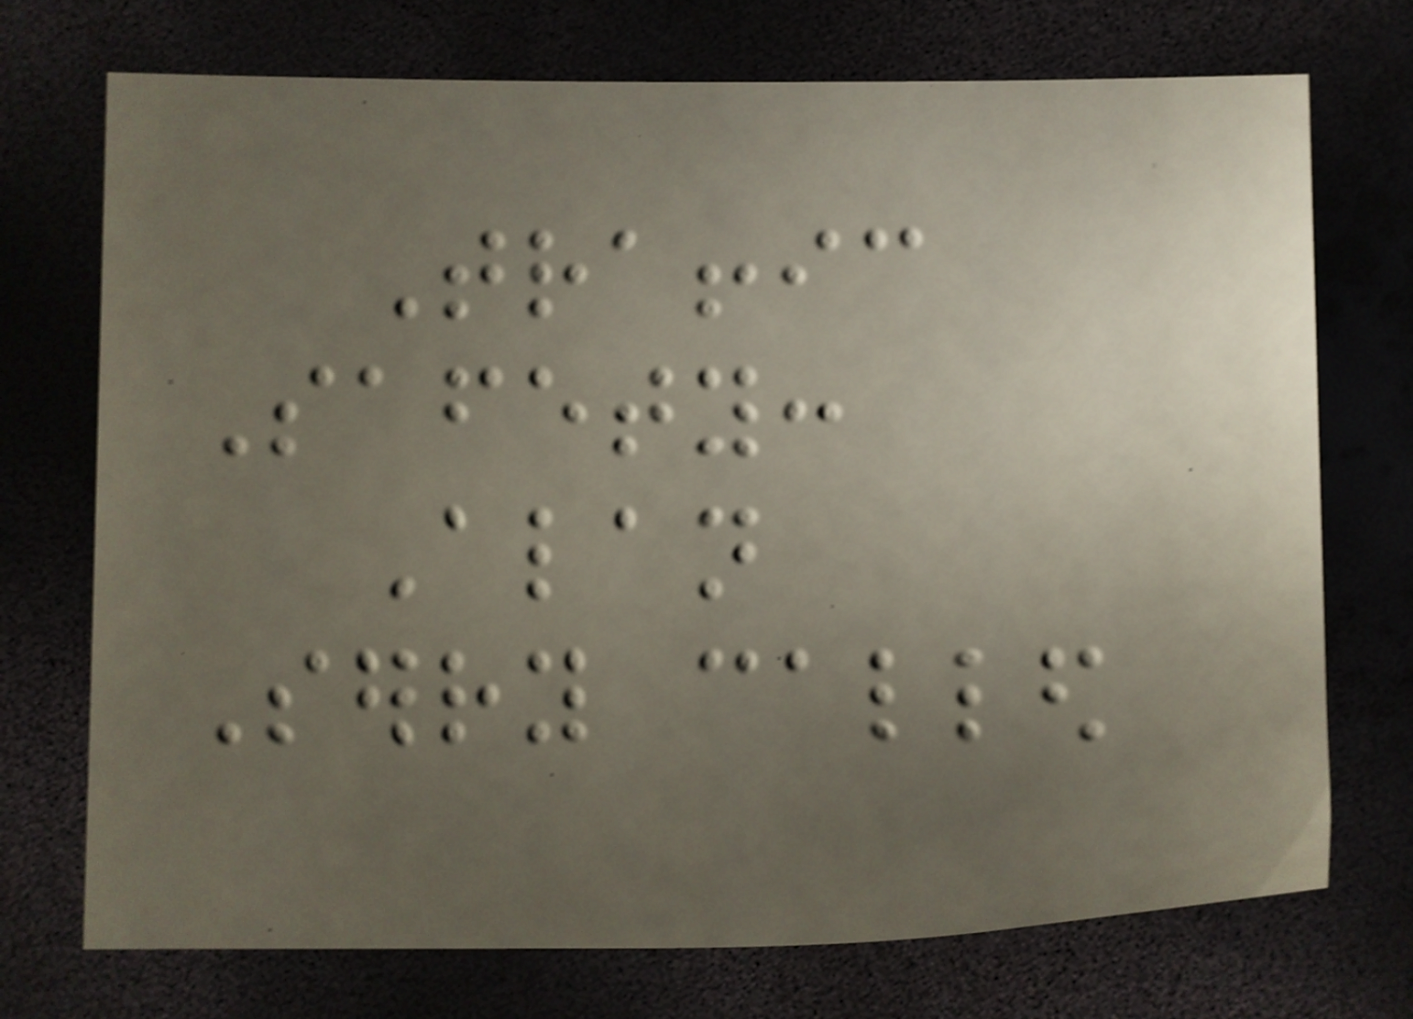Traffic
Safety:
Alan
Serry called
